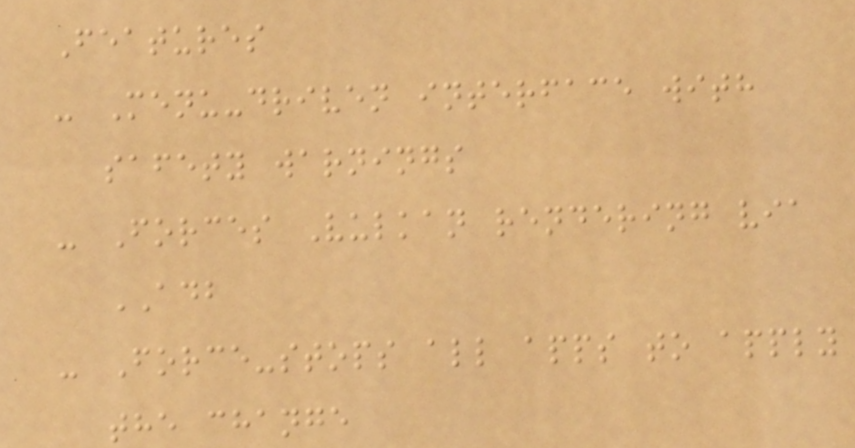Features
- Menu-driven interface with
safety warnings
- Forces Vulkan rendering via
ADB
- Force-stops all apps to apply
the change
